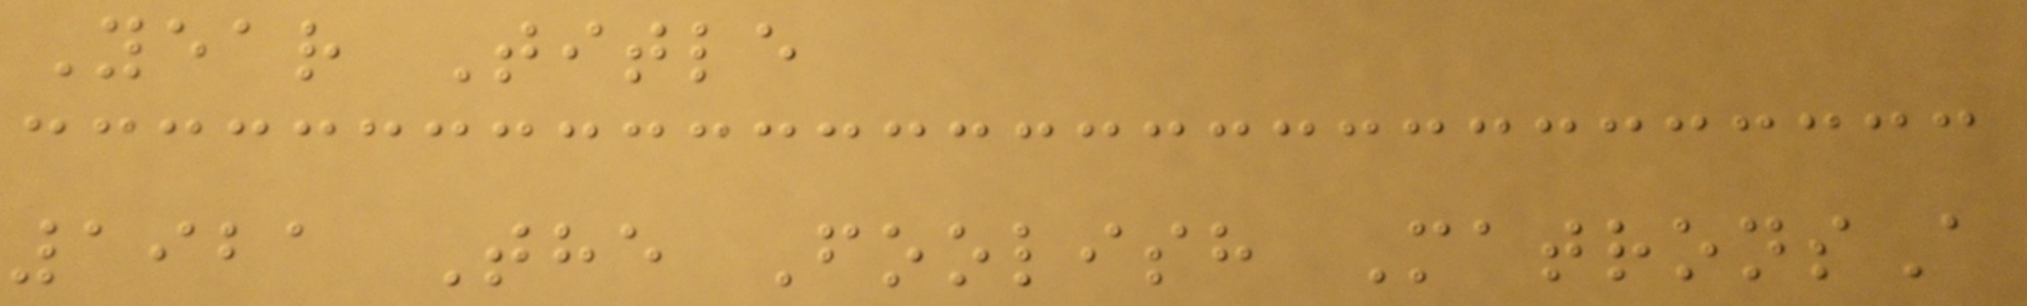Year Title
1921 The Foolish MatronsA
